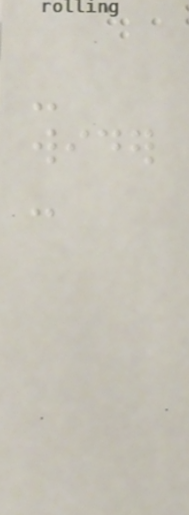-
wider
-
